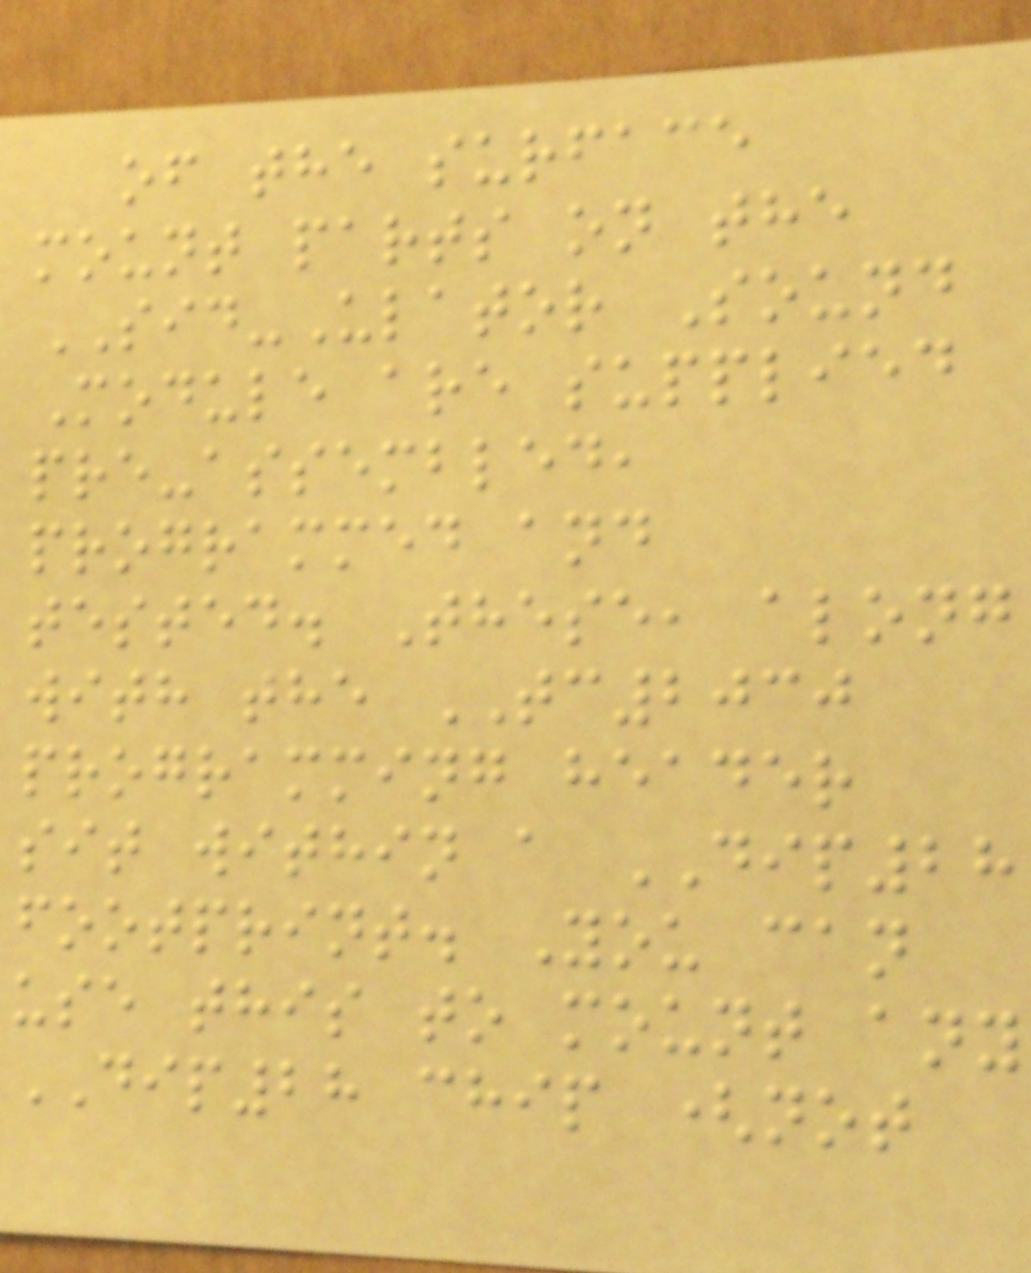of the surface
mount parts on the
SID-Ulator Sound
Module are supplied
pre-assembled,
programmed and
tested. These, along
with the TC2030
programming header
sit within a DIP28
footprint. You can
use this to mount any
DIP28 chip (not
